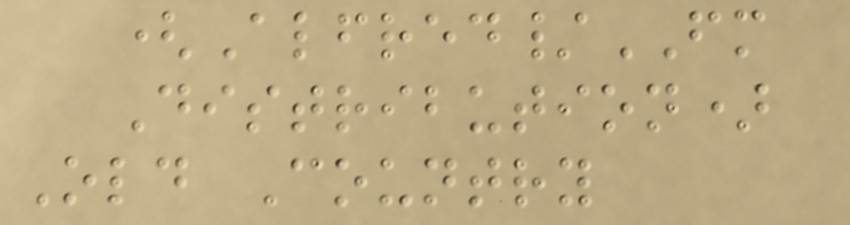(Alfred/FM
Distribution)
Old Country
